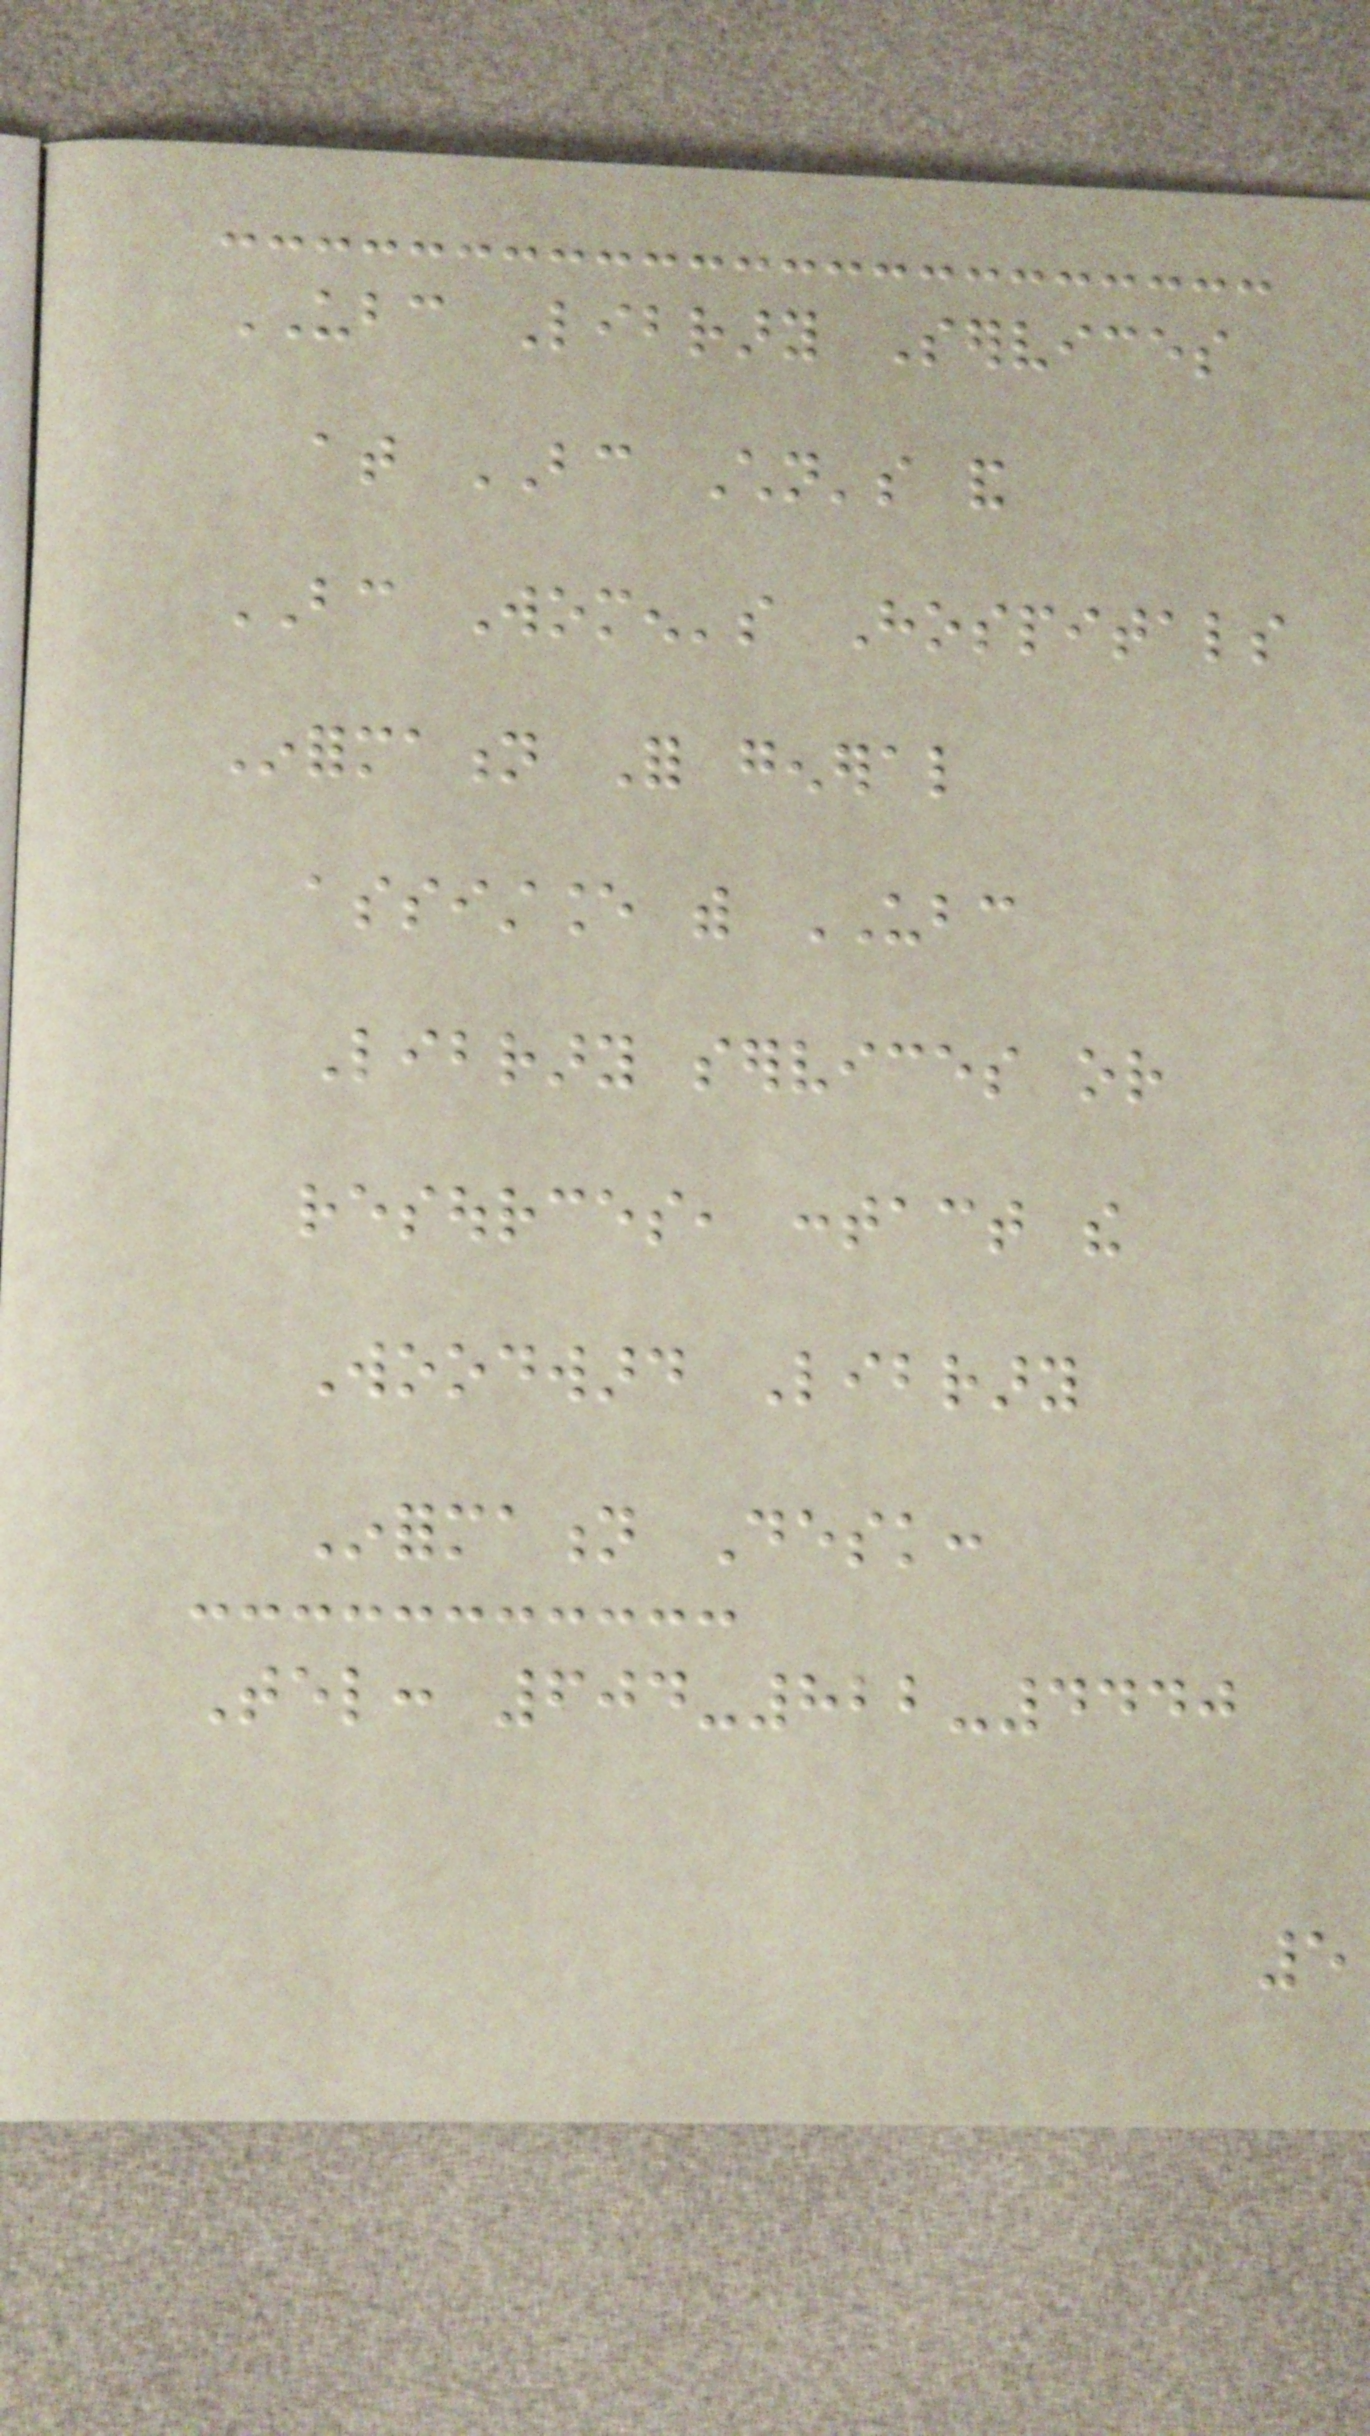UBC Library Services
at BC Children's and
BC Women's Hospitals
Information For general
assistance with UBC
Library services or
resources, contact the
Woodward Library
Information Desk:
Tel: 604-822-4440
5
